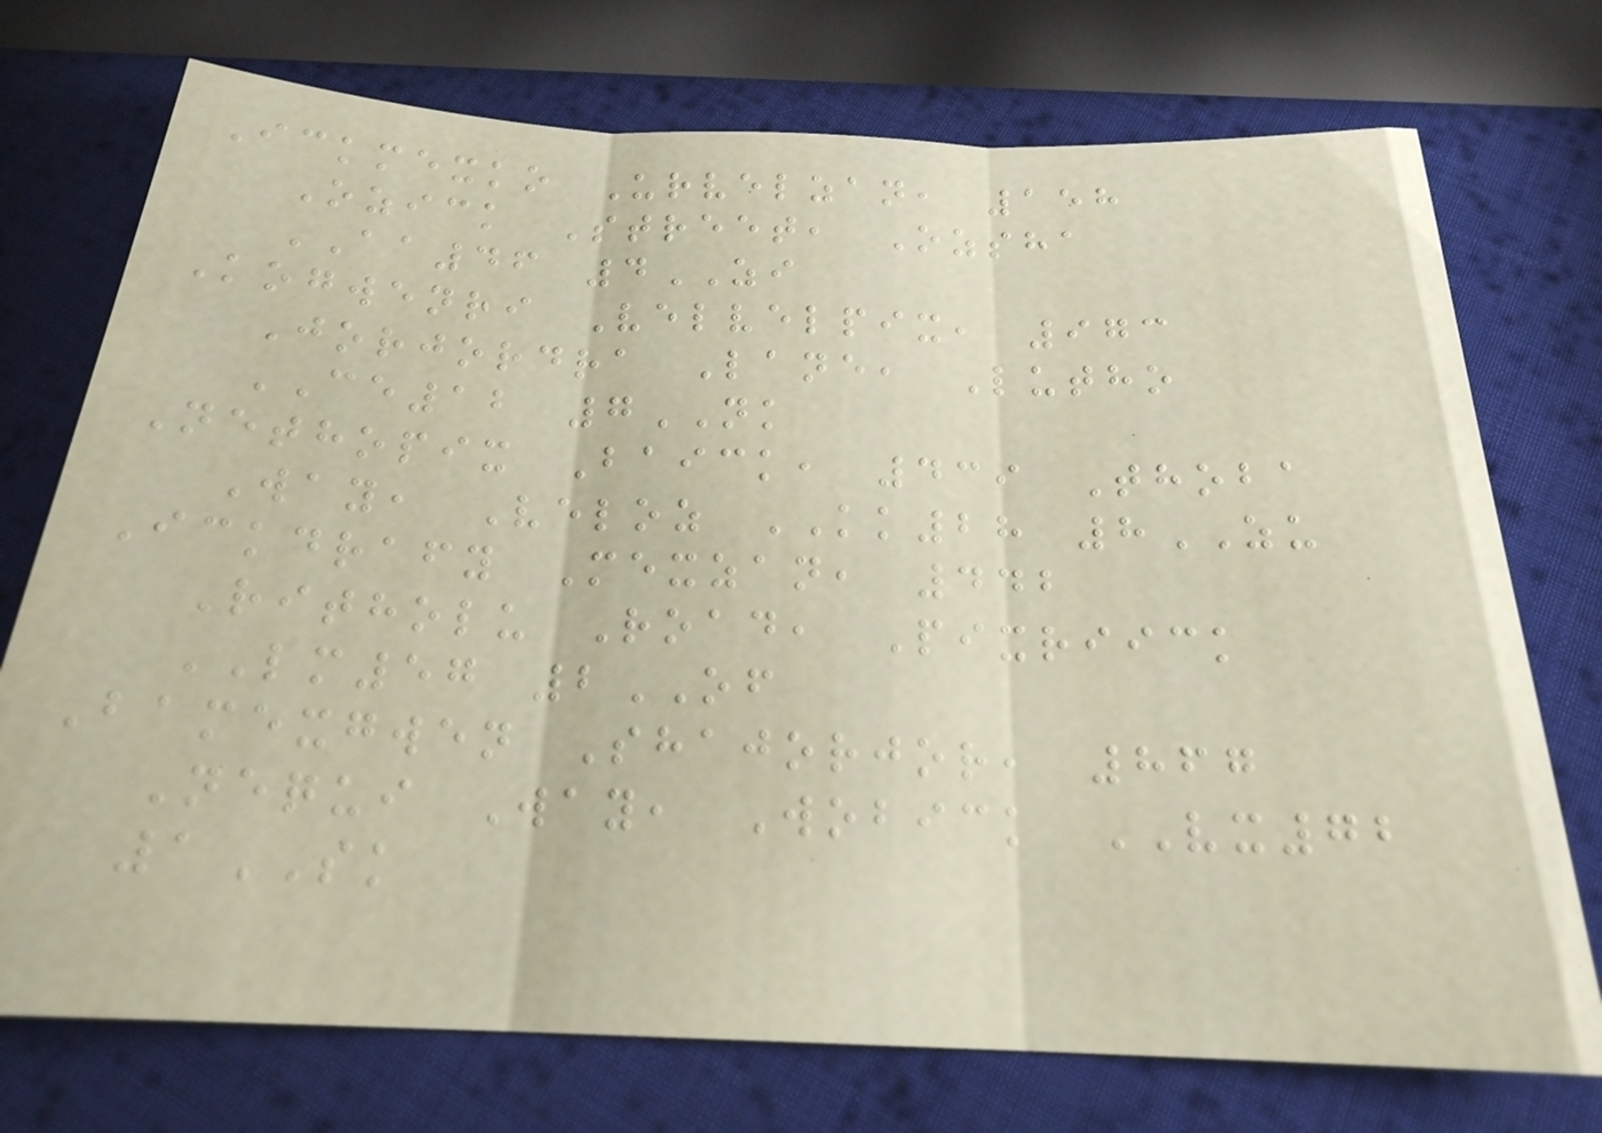Ickmexko Urvelzan, 158
Ozick Street, Ozsha
AA46 4ZI
Kogwenri Velvelpix, 973
Jorjordra Lane, Lutho
CE12 7NK
Nethopix Baick, 439 Thoba
Way, Veloz KK28 8ZU
Ickdrafy Mexzan, 442
Ritholu Road, Pixriick
LM57 2OF
Bamexgwen Shajorjor, 867
Nequi Way, Wobick VX72
1SK
